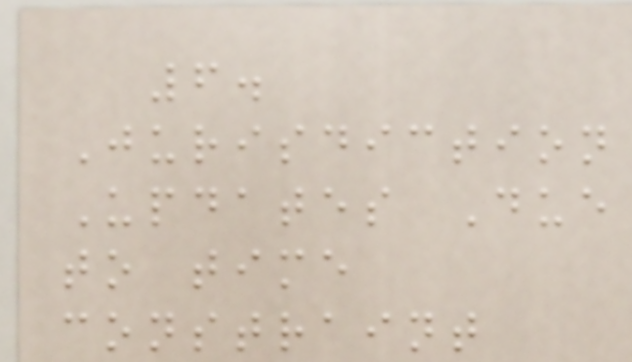6.
Jurisdiction
Updates Due
to time
constraint
